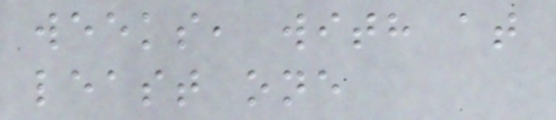weeks, with at
least one
